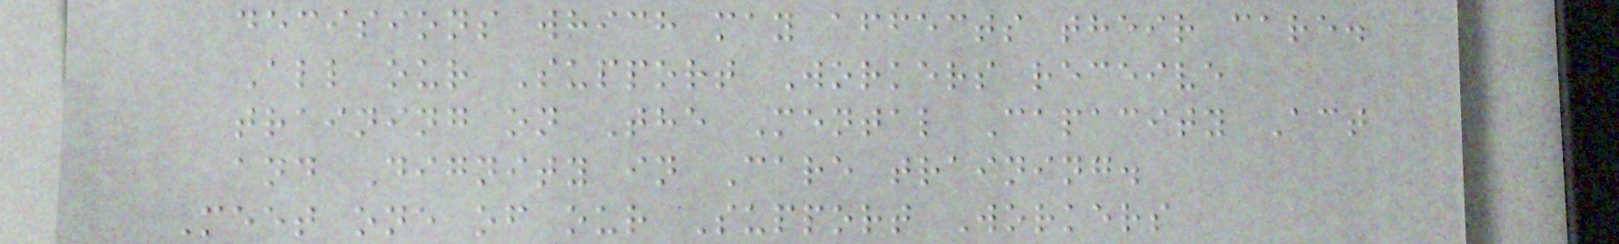decisions which may affects their care.
All our Support Workers receive
training on The Mental Capacity Act
and Dignity in Care training.
Meet one of our Support Workers
